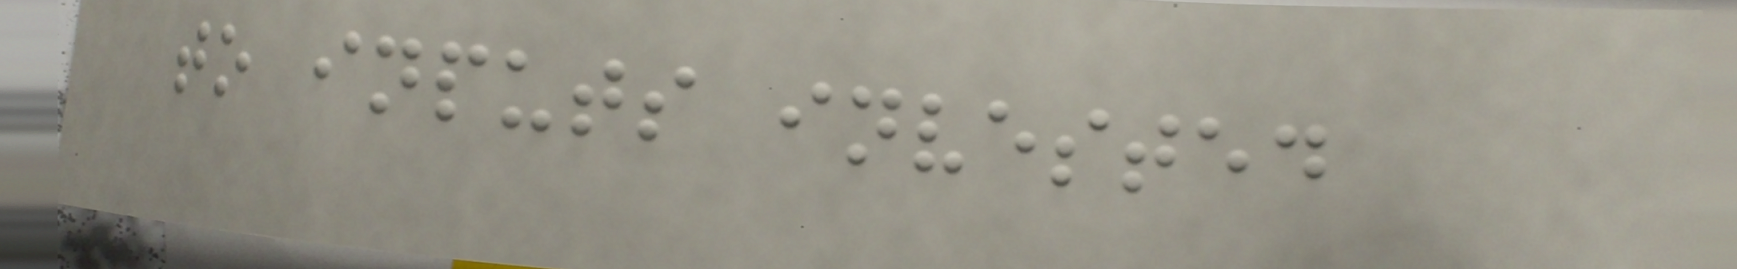to inputs invested
